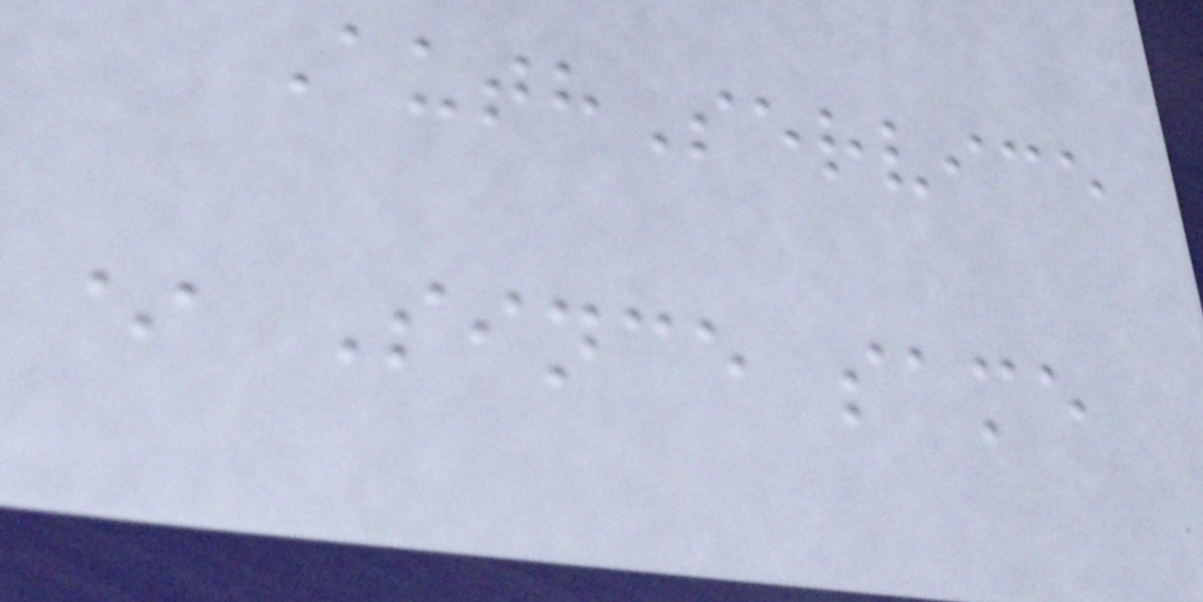AuthService
* Since same
